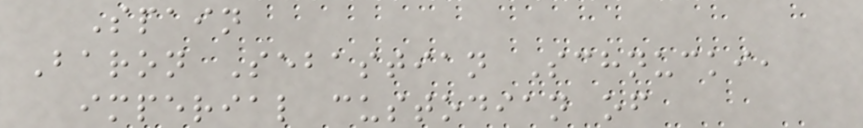Spain
Baron Sebastian Schnucki,
imperial custodian of
